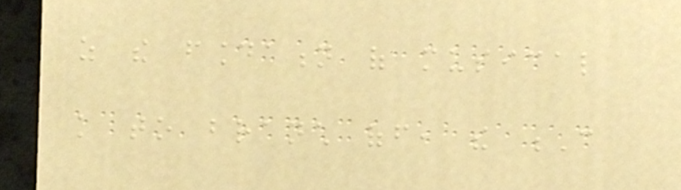as the foundation of musical
knowledge to branch off, the C
